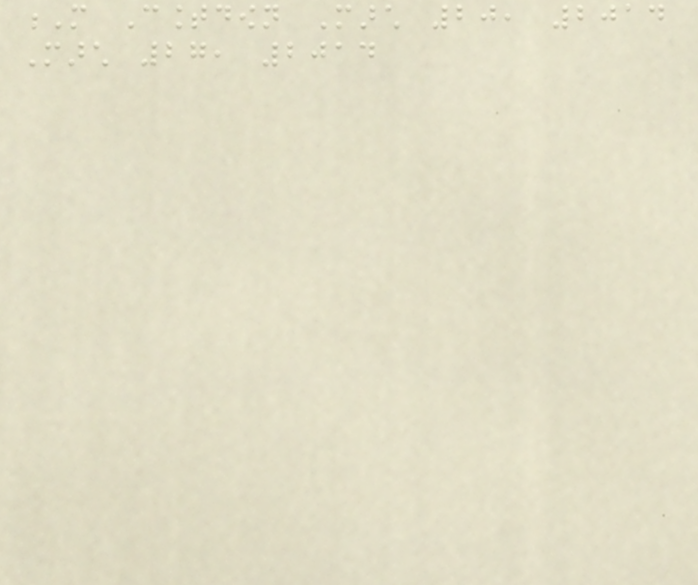M Countdown March 20, 2014
March 27, 2014
